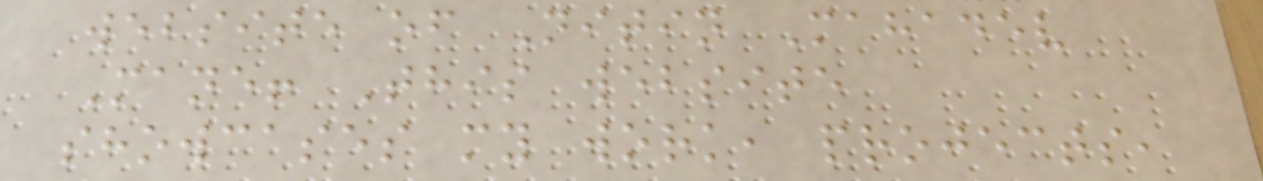website of Nitin Mahadev
Mane! This website
showcases my work, projects,
